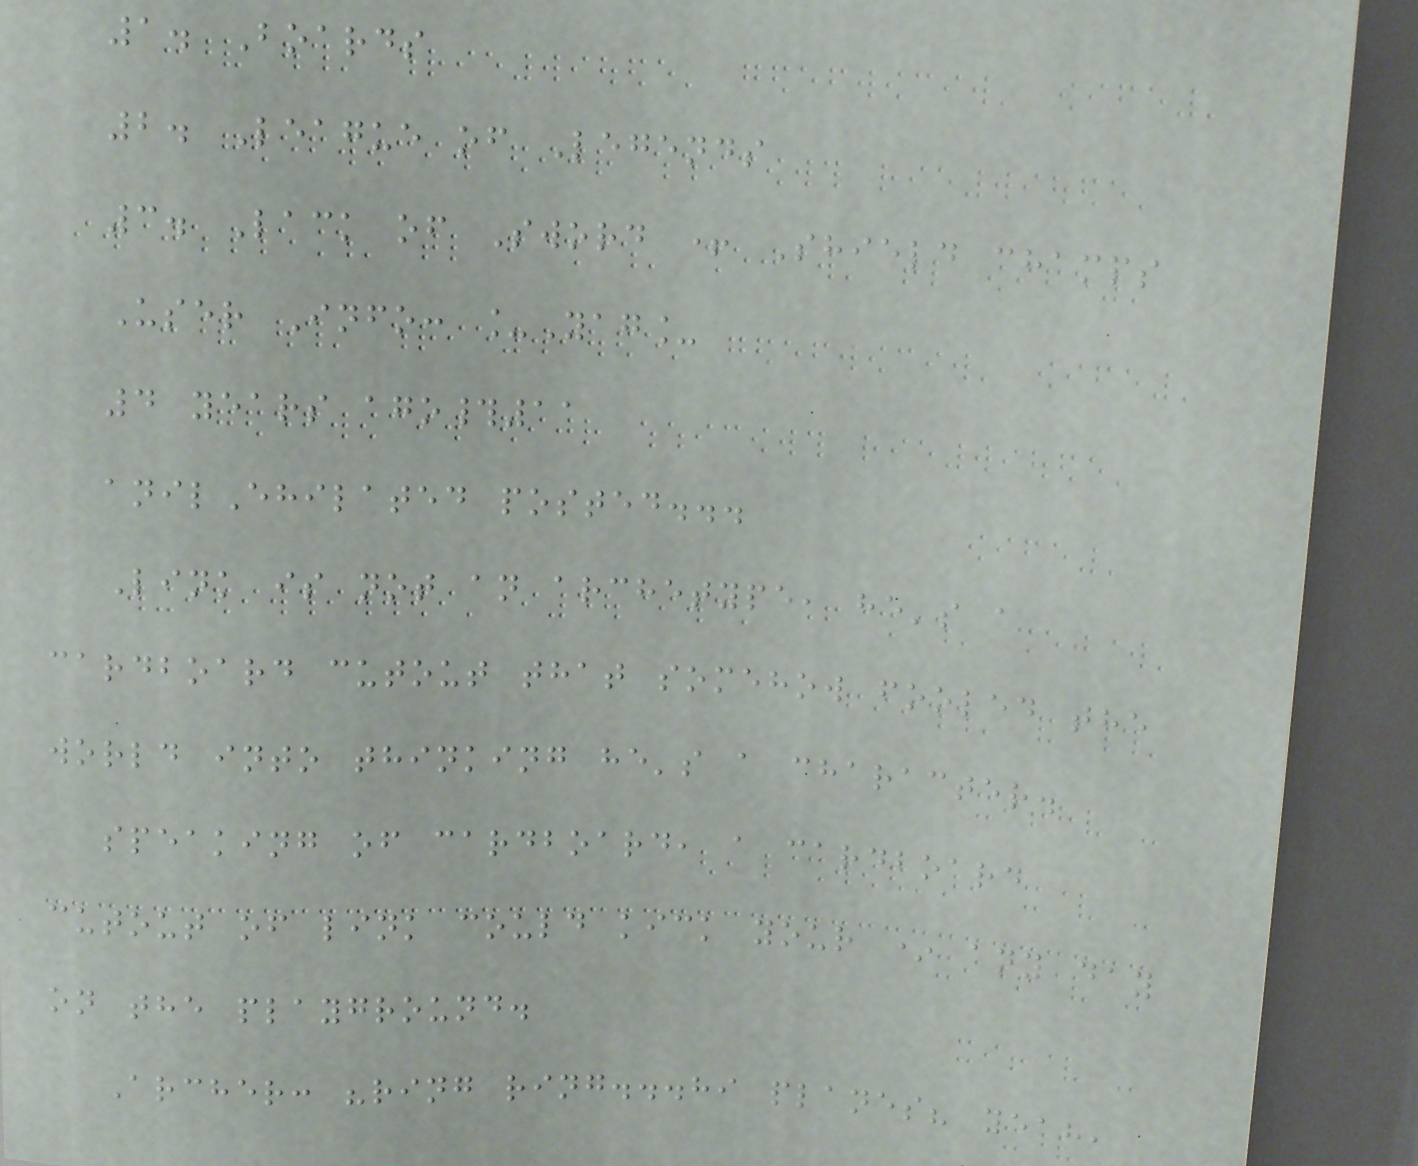1. Boards
2. League of Legends
3. Lack of Sword + Shield champs
User Info: _Yag_
4 years ago#11
anilEhilated posted...
Link is not an archetype, he's a
cardboard cutout that somehow fooled the
world into thinking he's a character.
speaking of cardboard, a cardboard
cutout of link could kick your * any day
on the playground.
Archer: "ring ring...hi planes? yeah,
